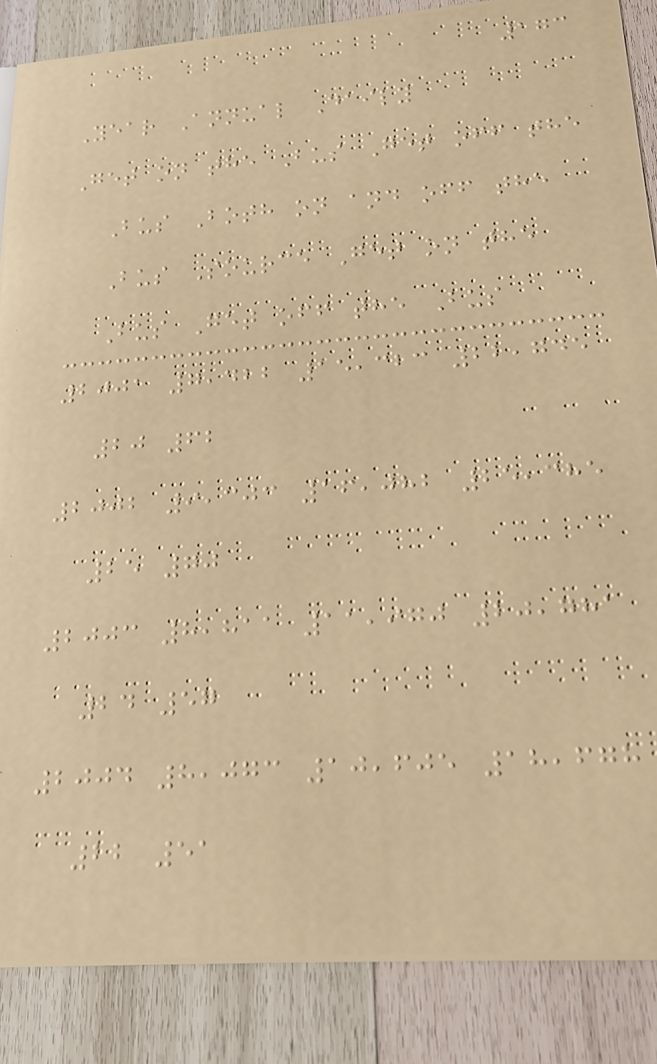173
Year Annual Daily
Get on the Bus Get off the
Bus Both on and off the
Bus Source Get on the
Bus Get off the Bus
2001 7,422 15,323 22,745
20 62
2002 9,303 16,082 25,385
25 70
2003 8,811 11,970 20,781
24 57
2004 8,073 10,605 18,678
22 51
